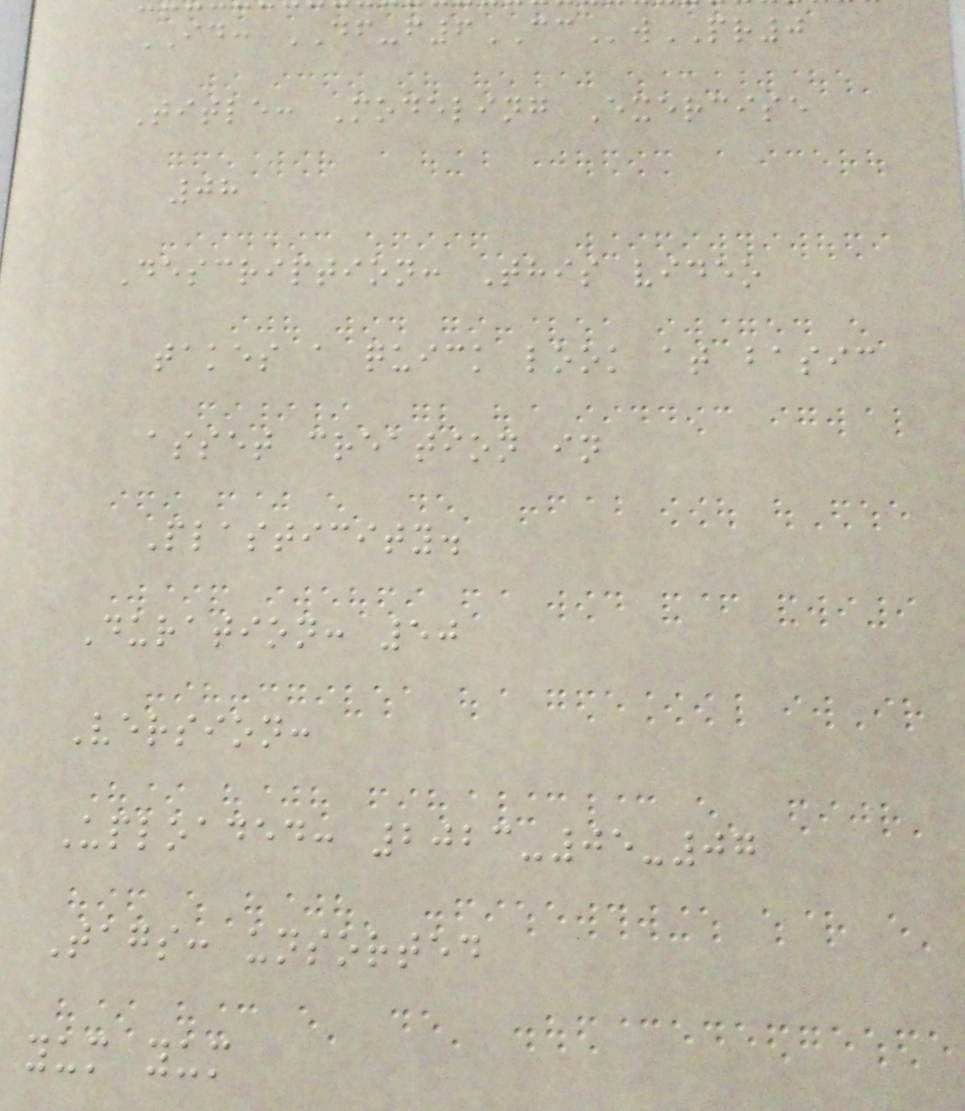ID: DF-f6CCwPR0
Title: Modeling Exercise
08
Description: This video
takes a quick look at basic
asset creation in
Plasticity.
Duration: 50
Version:
Uploaded: 2023-05-07
Tags: unsorted
yum yum
